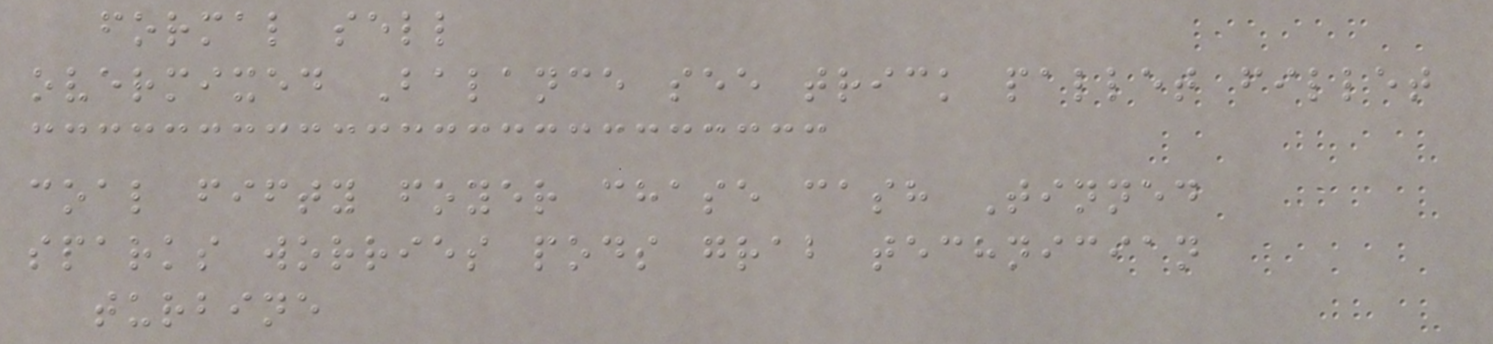formal sell
overmixed Balance see trick pallet fillet
coal fifty foyer chase cash Tinned
sparks worries pods grab technician
turbine
